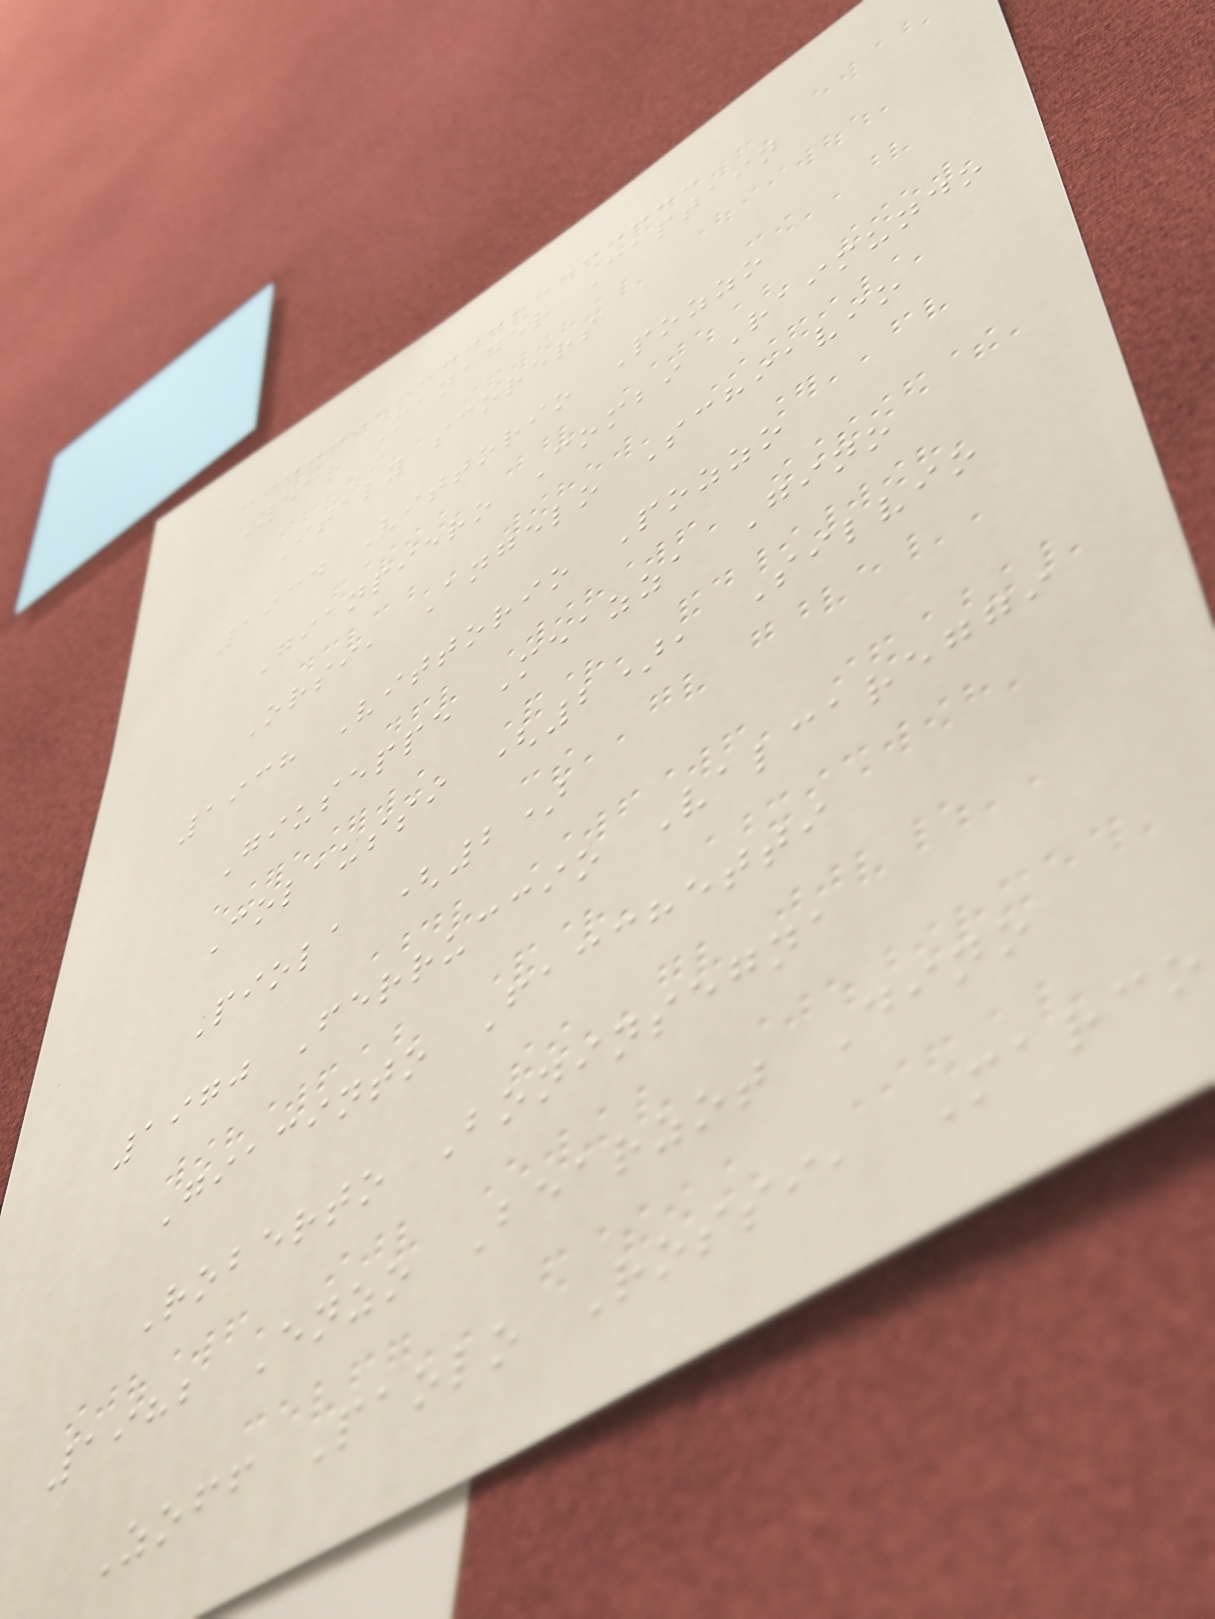Year Manager Captain
Italy scorers
1934 Vittorio Pozzo
Gianpiero Combi Raimundo
Orsi, Angelo Schiavio
1938 Vittorio Pozzo
Giuseppe Meazza Gino
Colaussi (2), Silvio
Piola (2)
1970 Ferruccio Valcareggi
Giacinto Facchetti
Roberto Boninsegna
1982 Enzo Bearzot Dino
Zoff Paolo Rossi, Marco
